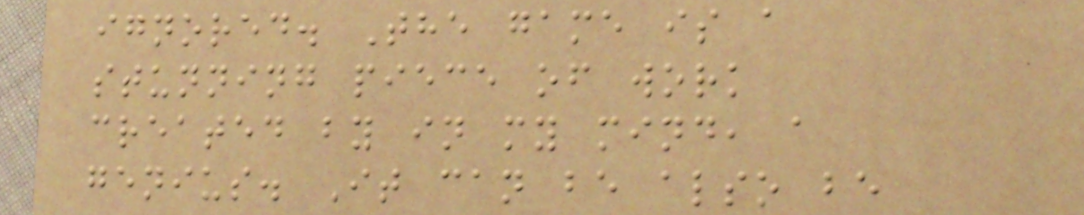ignored. The game is a
stunning piece of work
created by in my mind, a
genius. It can be also be
